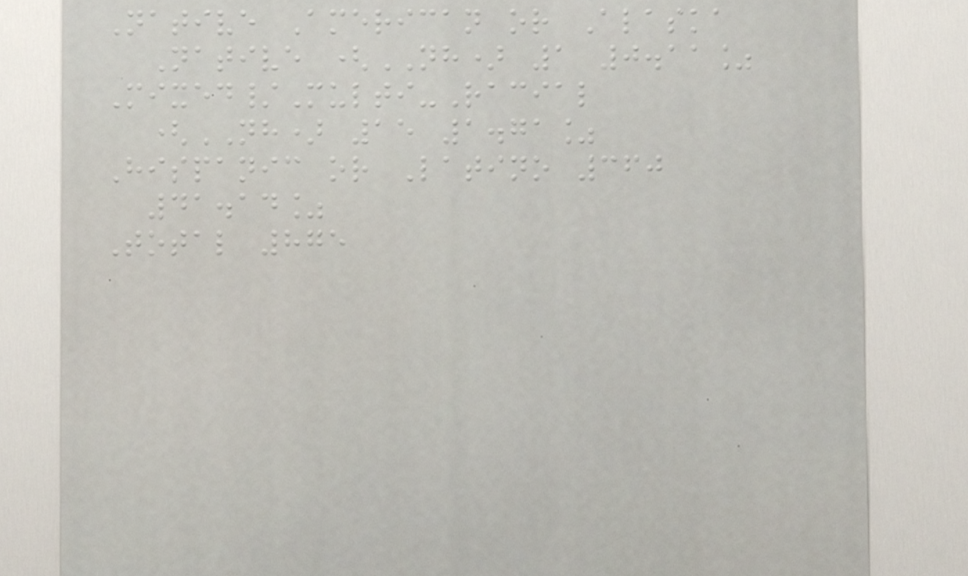Native American or Alaska
Native (NH) 1 0.11%
Mixed/Multi-Racial
(NH) 15 1.71%
Hispanic or Latino 360
41.14%
Total 875
